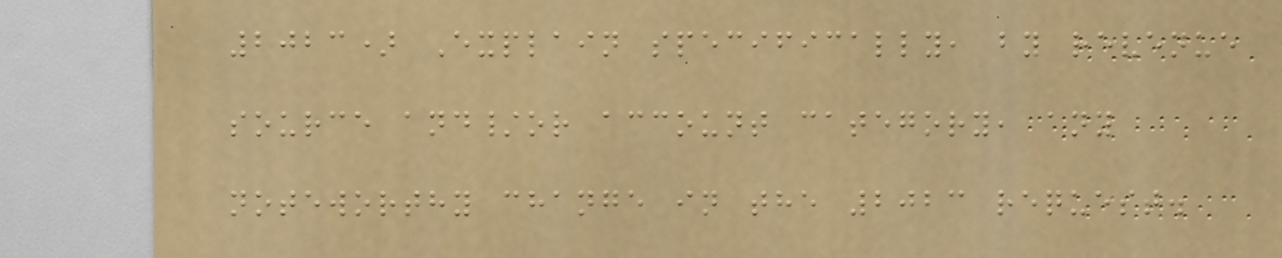2023) Explain specifically, by revenue
source and/or account category, any
noteworthy change in the 2023 request.
